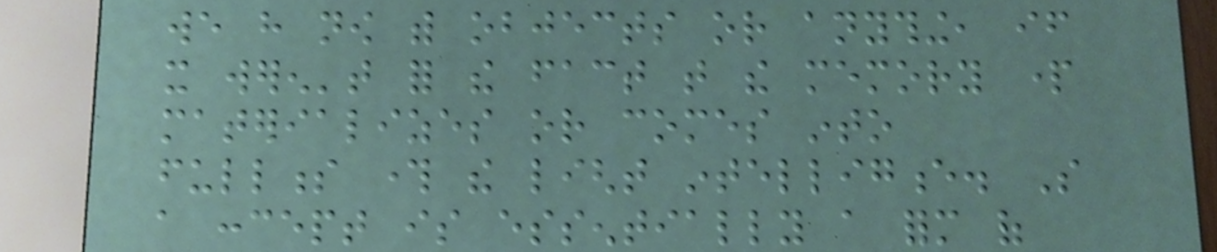we have now with objects or anything, if
it weren't for the fact that the memory part
materializes or comes into
fullness through the light intelligence. So
a concept is essentially a form of
